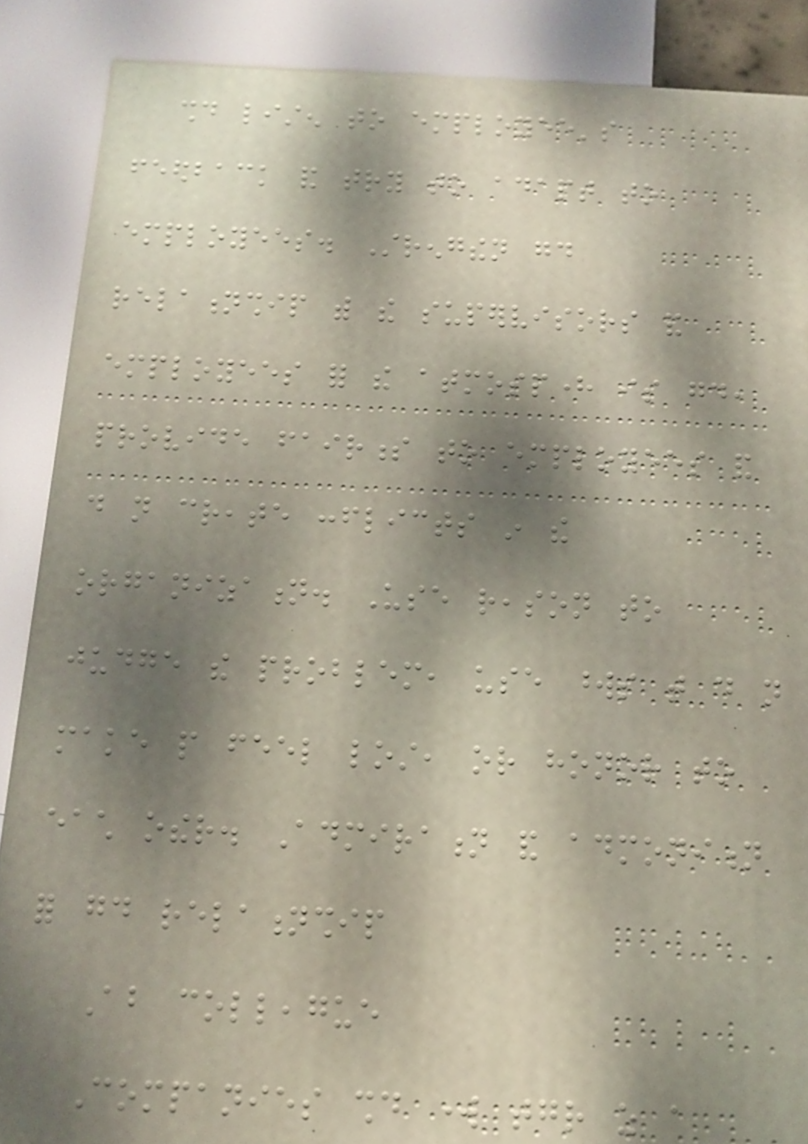should listen to employee's
feedback and try to adapt to
employees. Strengthen good
relationship with the supervisors and
employees for the atmosphere is good,
provide fairness to employees and
do not create conflicts in the
organization. Use reason to
judge the problem, use words that do not
make people feel lost, or honor to
each other. Admiration and admonition
for good relationship
About colleague
Companies should work together as a
